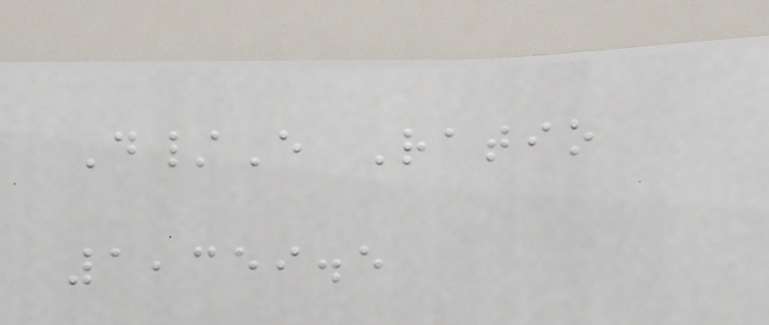D/E Ratio
1,359.5
